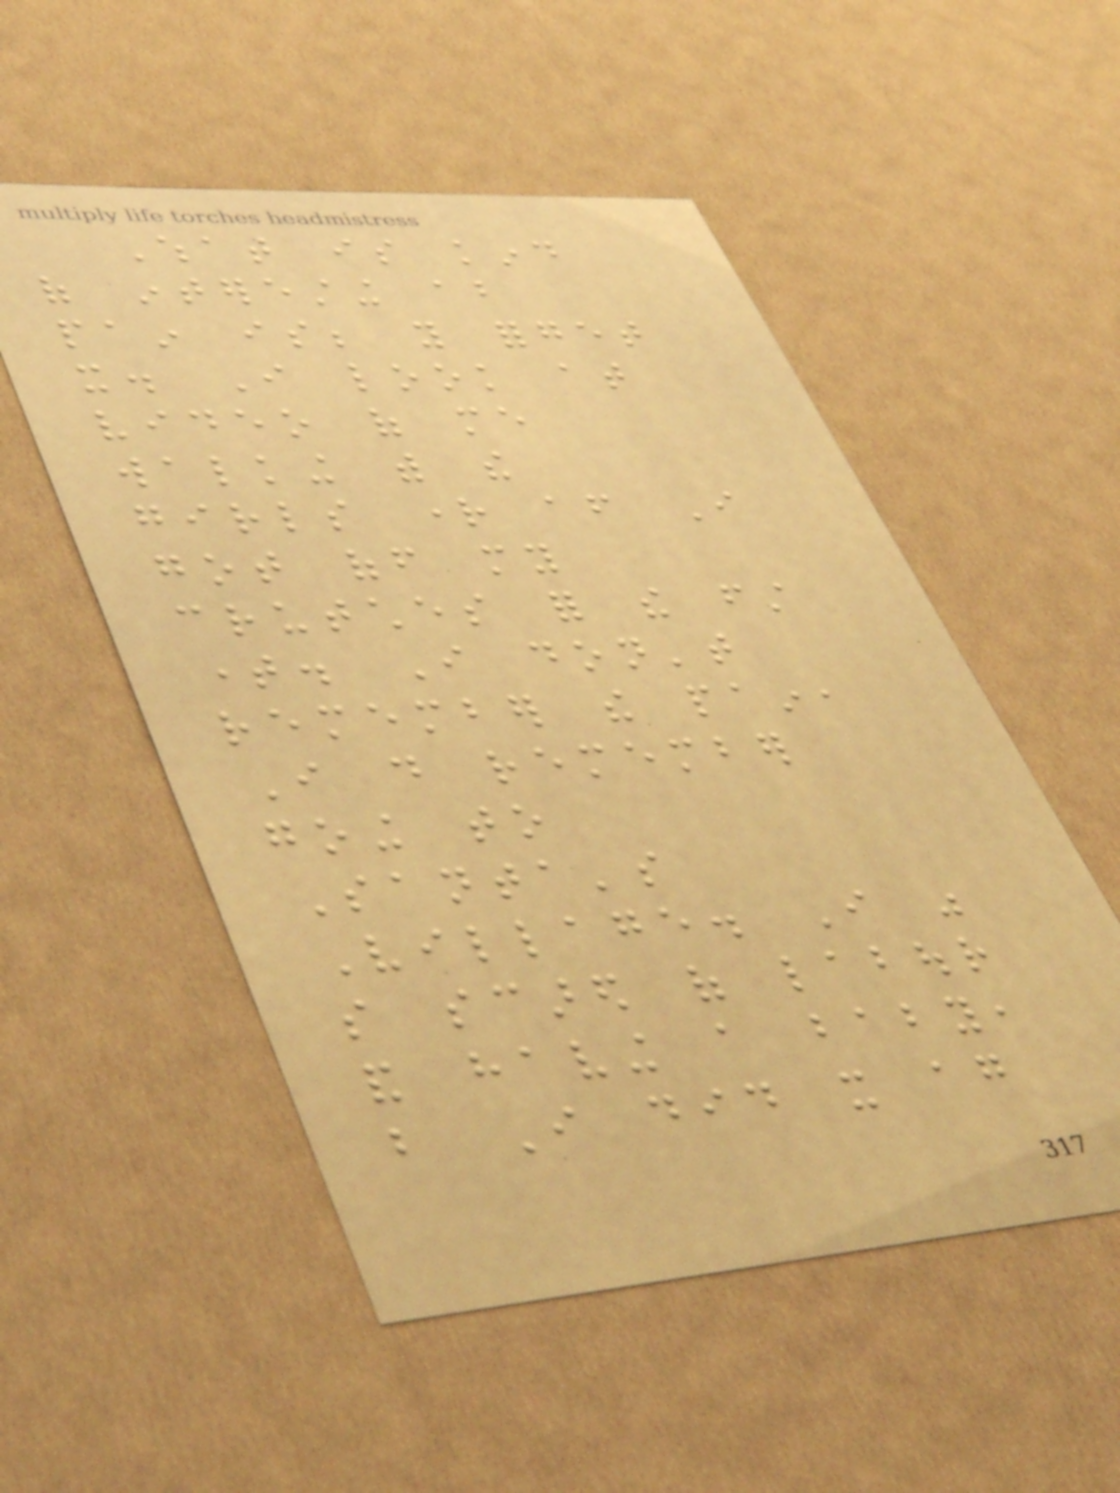What is kind
of interesting about
pain is; you forget
it. I look at
video of me
walking with the
girls right after I
got off my
crutches for the first
time. I don't
remember the pain,
I do remember
going to
Santa's
Village. I was
so scared of labour
and having a baby,
but I did it again
